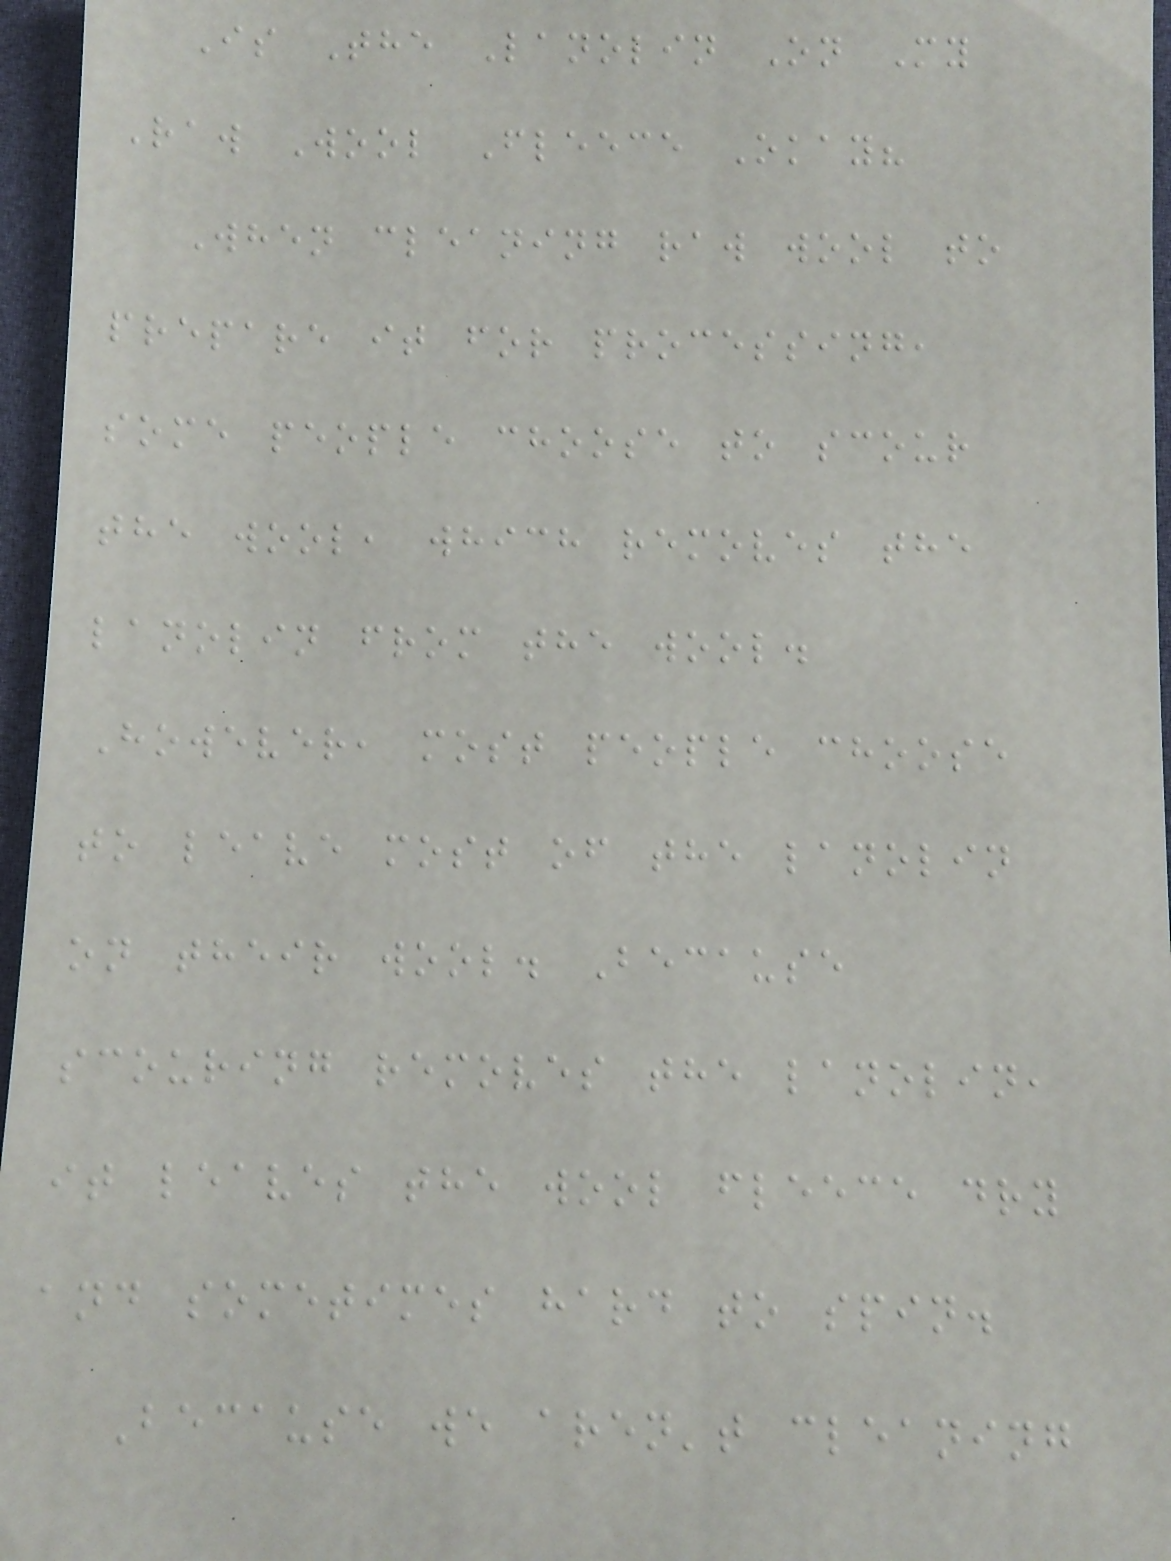Is The Lanolin On My
Raw Wool Fleece Okay?
When cleaning raw wool to
prepare it for processing,
some people choose to scour
the wool, which removes the
lanolin from the wool.
However, most people choose
to leave most of the lanolin
on their wool. Because
scouring removes the lanolin,
it leaves the wool fleece dry
and sometimes hard to spin.
Because we aren't cleaning
